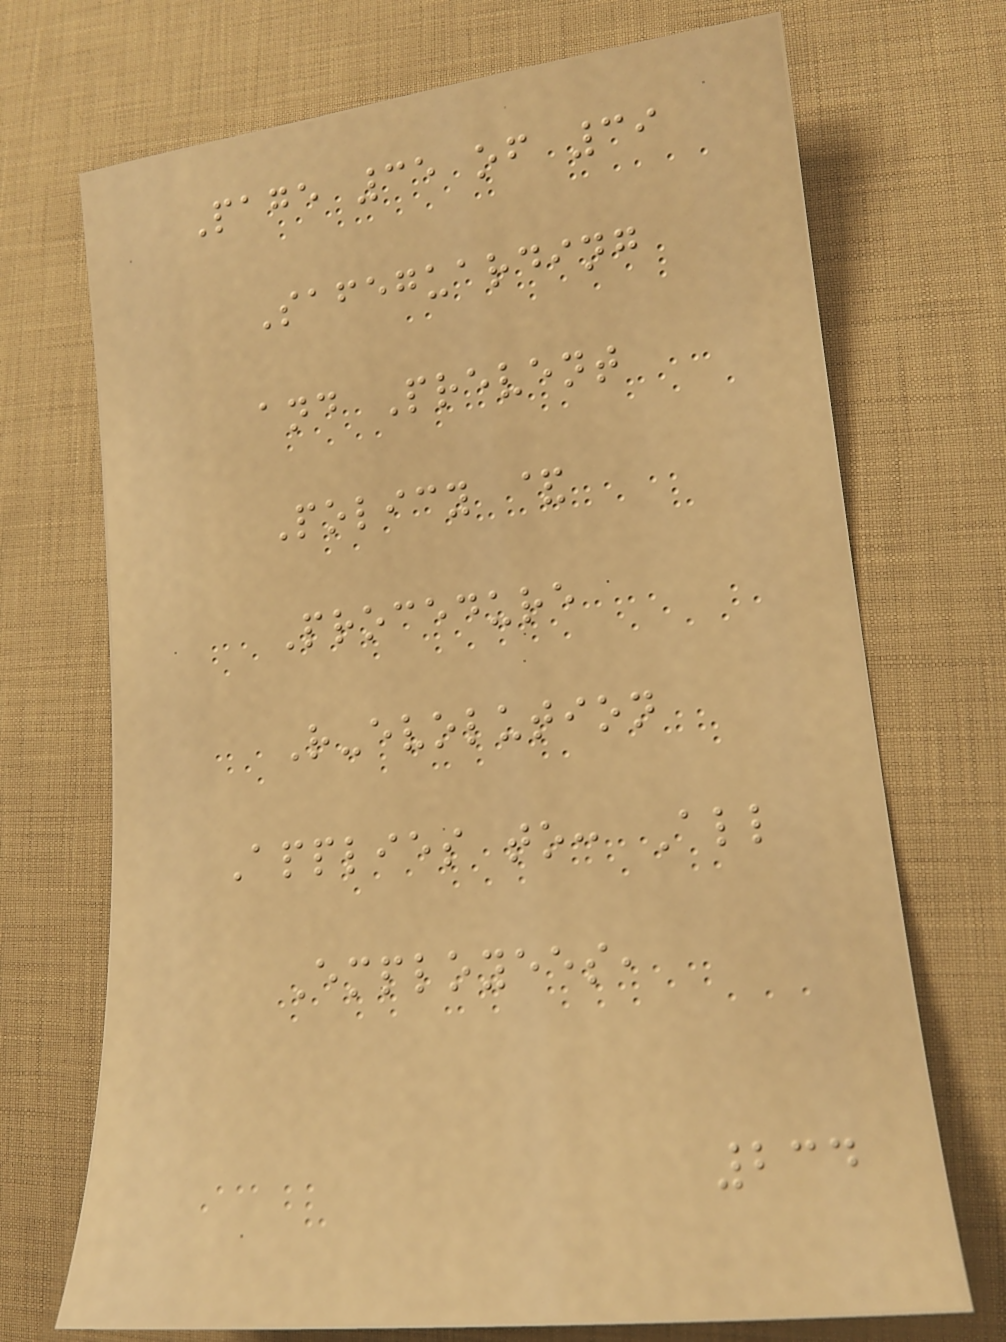Page 35 of 39
Safeguarding
and Prevent
Policy &
Procedure
R-evolution
Applies to: All
Employees,
234
